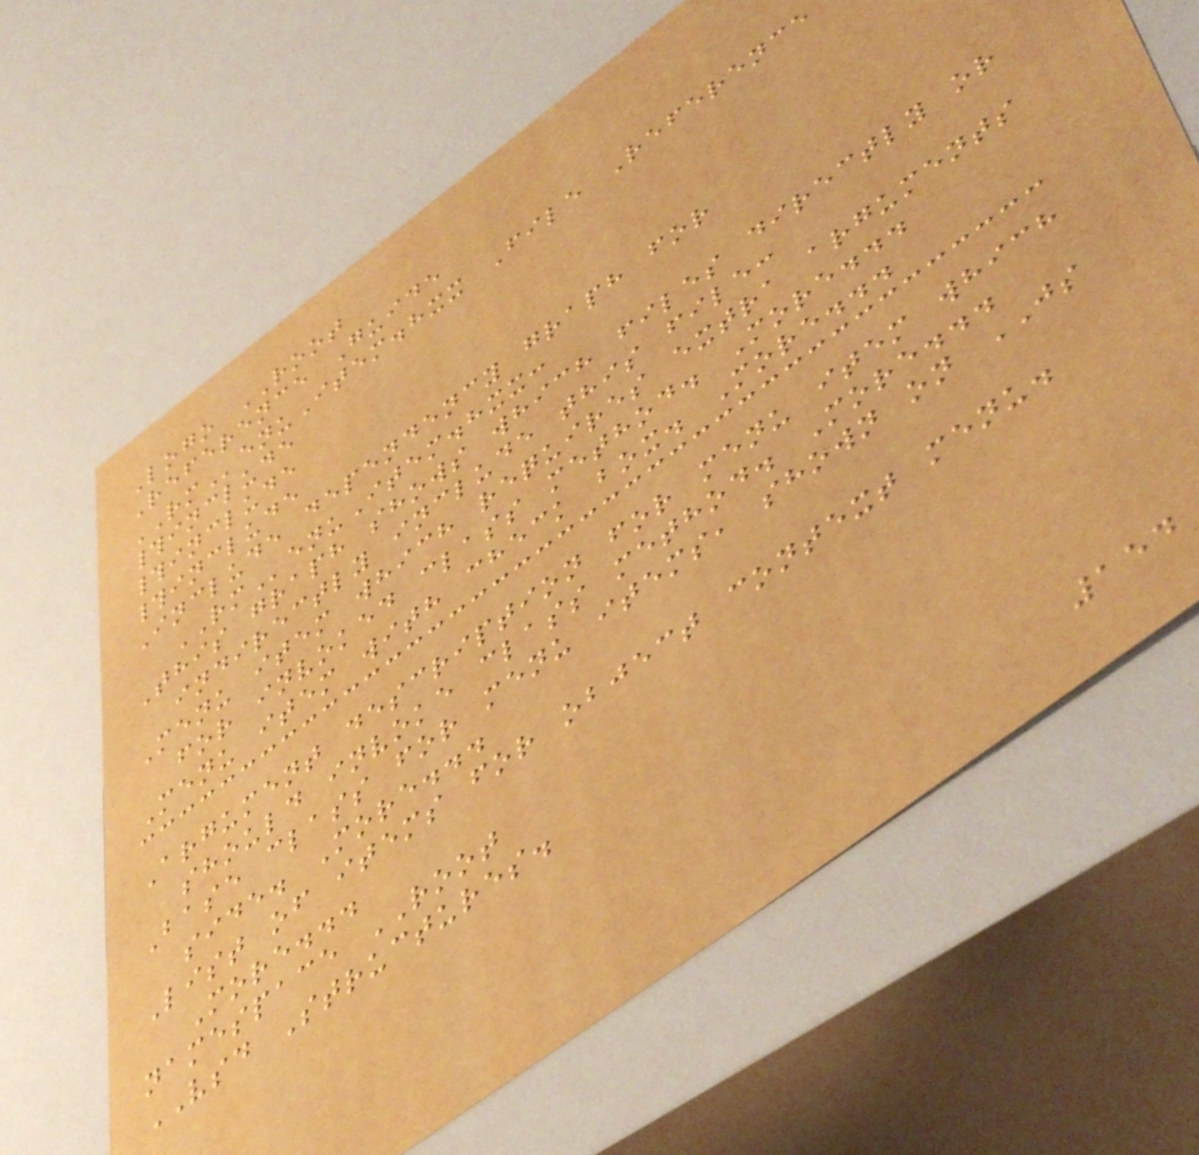Logo ROOT
Reference Guide
RMenuItem.hxx File Reference
#include
#include
#include
Include dependency graph for
RMenuItem.hxx:
This graph shows which files directly or
indirectly include this file:
Menu item which requires extra arguments
for invoked class method. More...
Menu item with check box. More...
Argument description for menu item which
should invoke class method. More...
Base class for menu items, shown on JS
side. More...
List of items for object context menu.
More...
namespace ROOT
VSD Structures.
154
